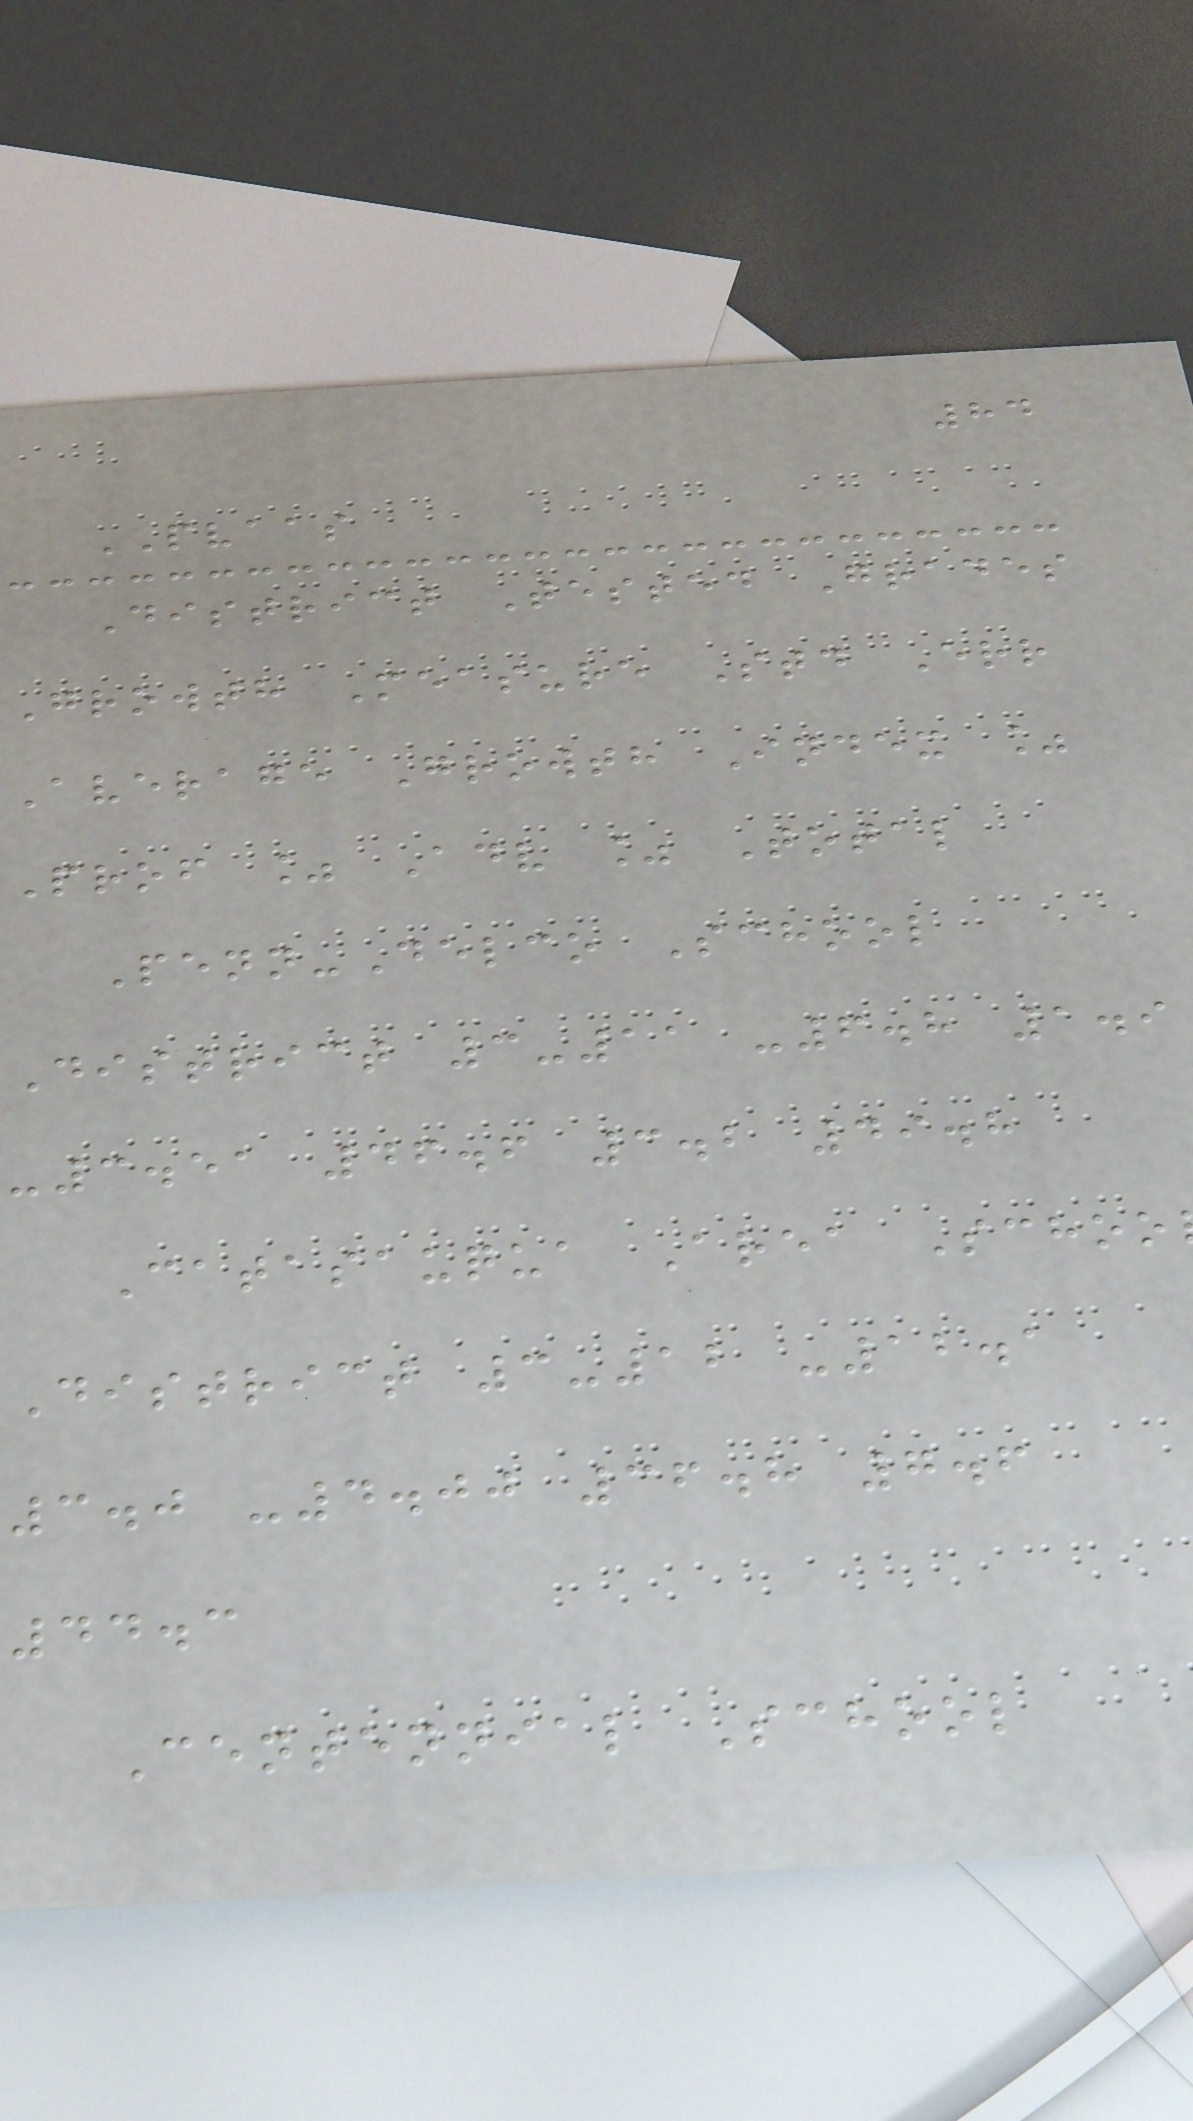84
PVAAS
District Tested Grades
Growth Measure Std Err
Average Growth Index %
Prof % Adv % Total
Penn-Delco School
District 3-11 -6.8 1.9
-3.51 46.6 3.2 49.8
Catasauqua Area Schoo
District 3-12 -12.1
3.0 -4.00 36.8 7.6
44.3
Centennial School
